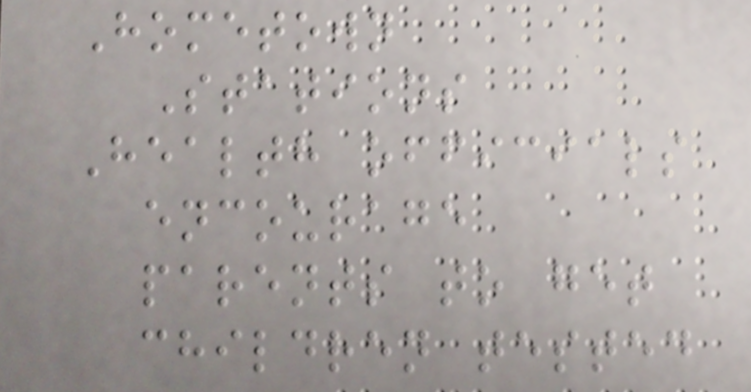Hometown
Stations
Health officials
encourage
parents to get
children tested
